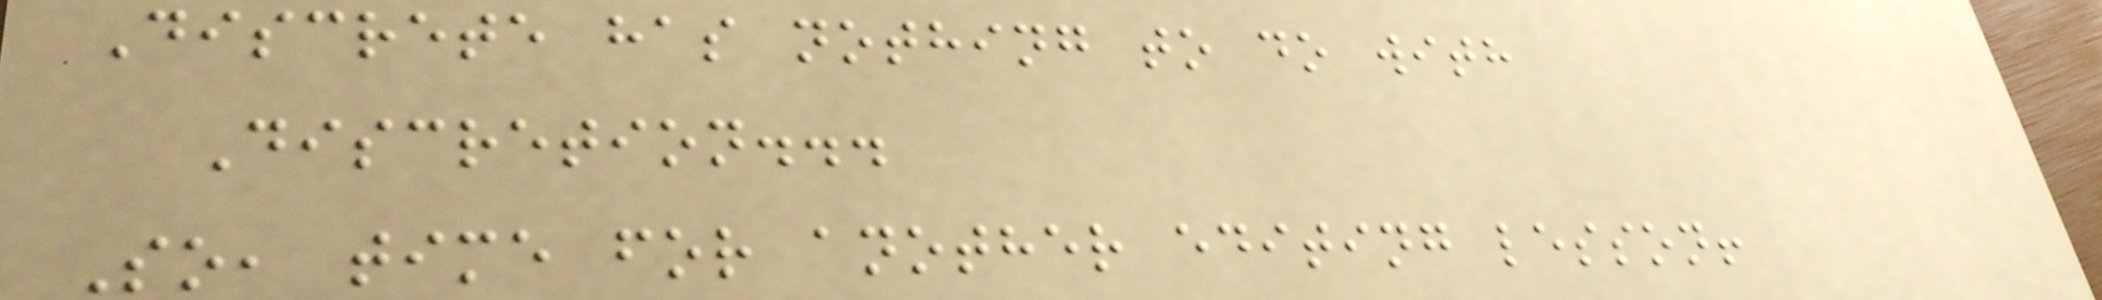Discrete has nothing to do with
Discretion...
So, time for another editing lesson!
